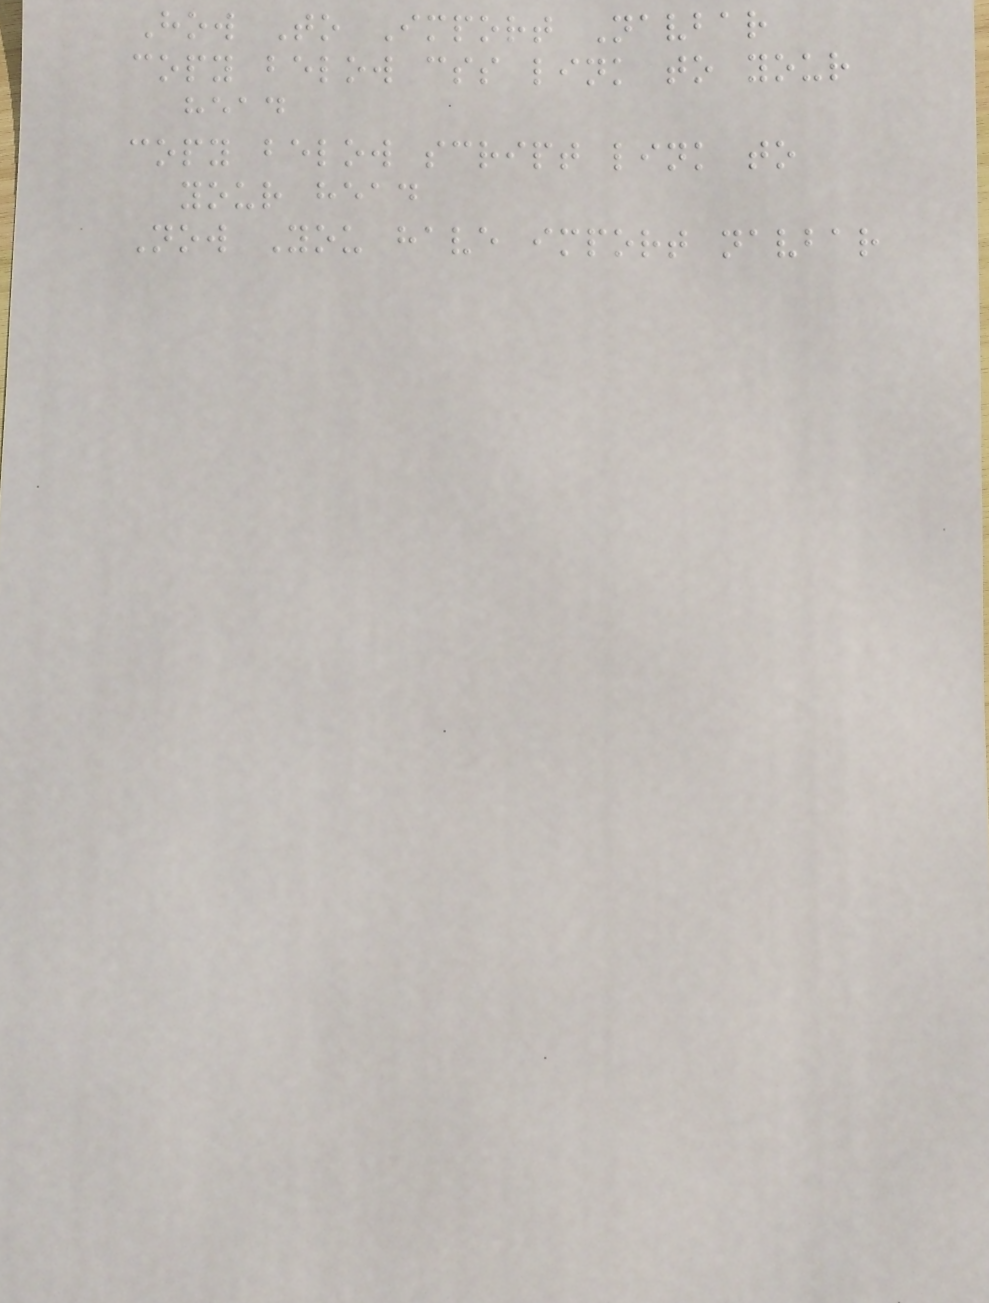How To Import Navbar
copy below css link to your
head
copy below script link to
your head
Now You have import navbar
